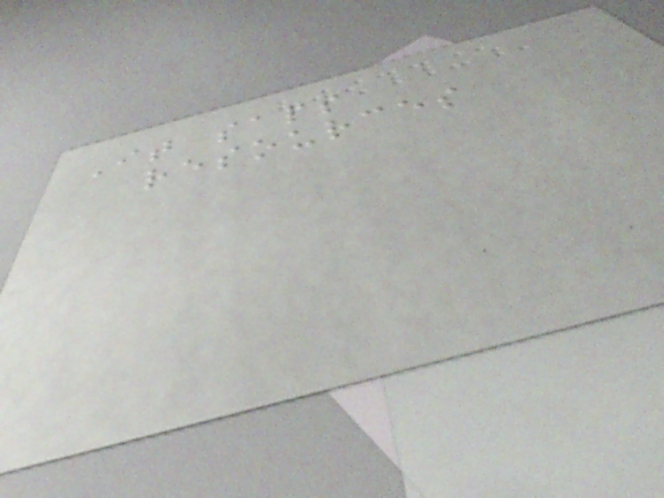It saps
resources
